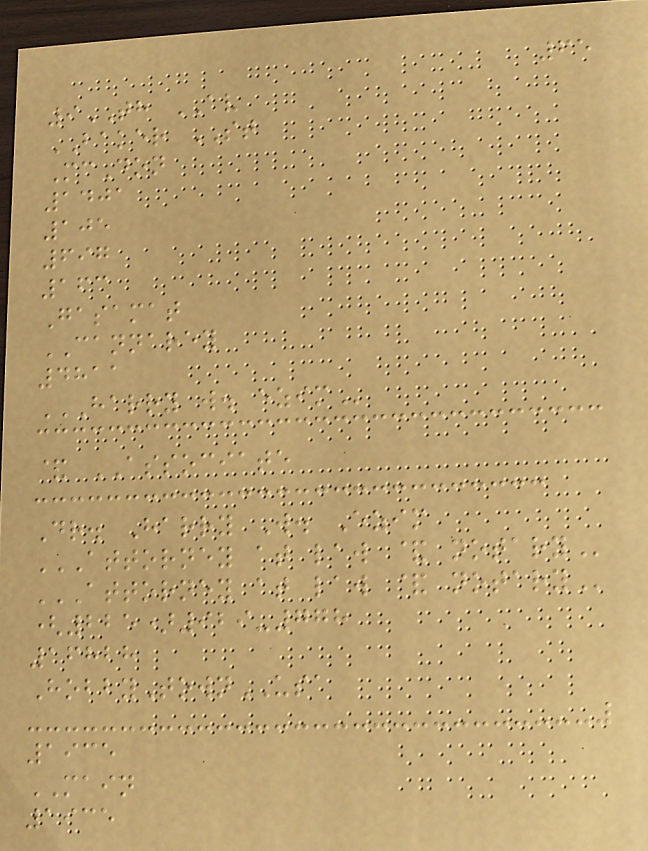65
9TH AV
BAKER ST
McDon
1401
105
697
163
Gasamat
CANNAREY
4811
HARRY W. EZIM
& ASSOCIATE
Dr. Harry W. Ezim
ATTORNEY AT LAW & NOTARY
ATTORNEY AT LAW & NOTARY
(225)929-778
16828
HobbyTownUSA
1935
MAIN
1935
